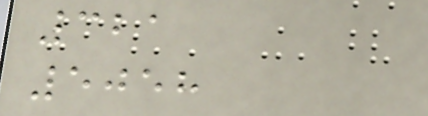321
5058
